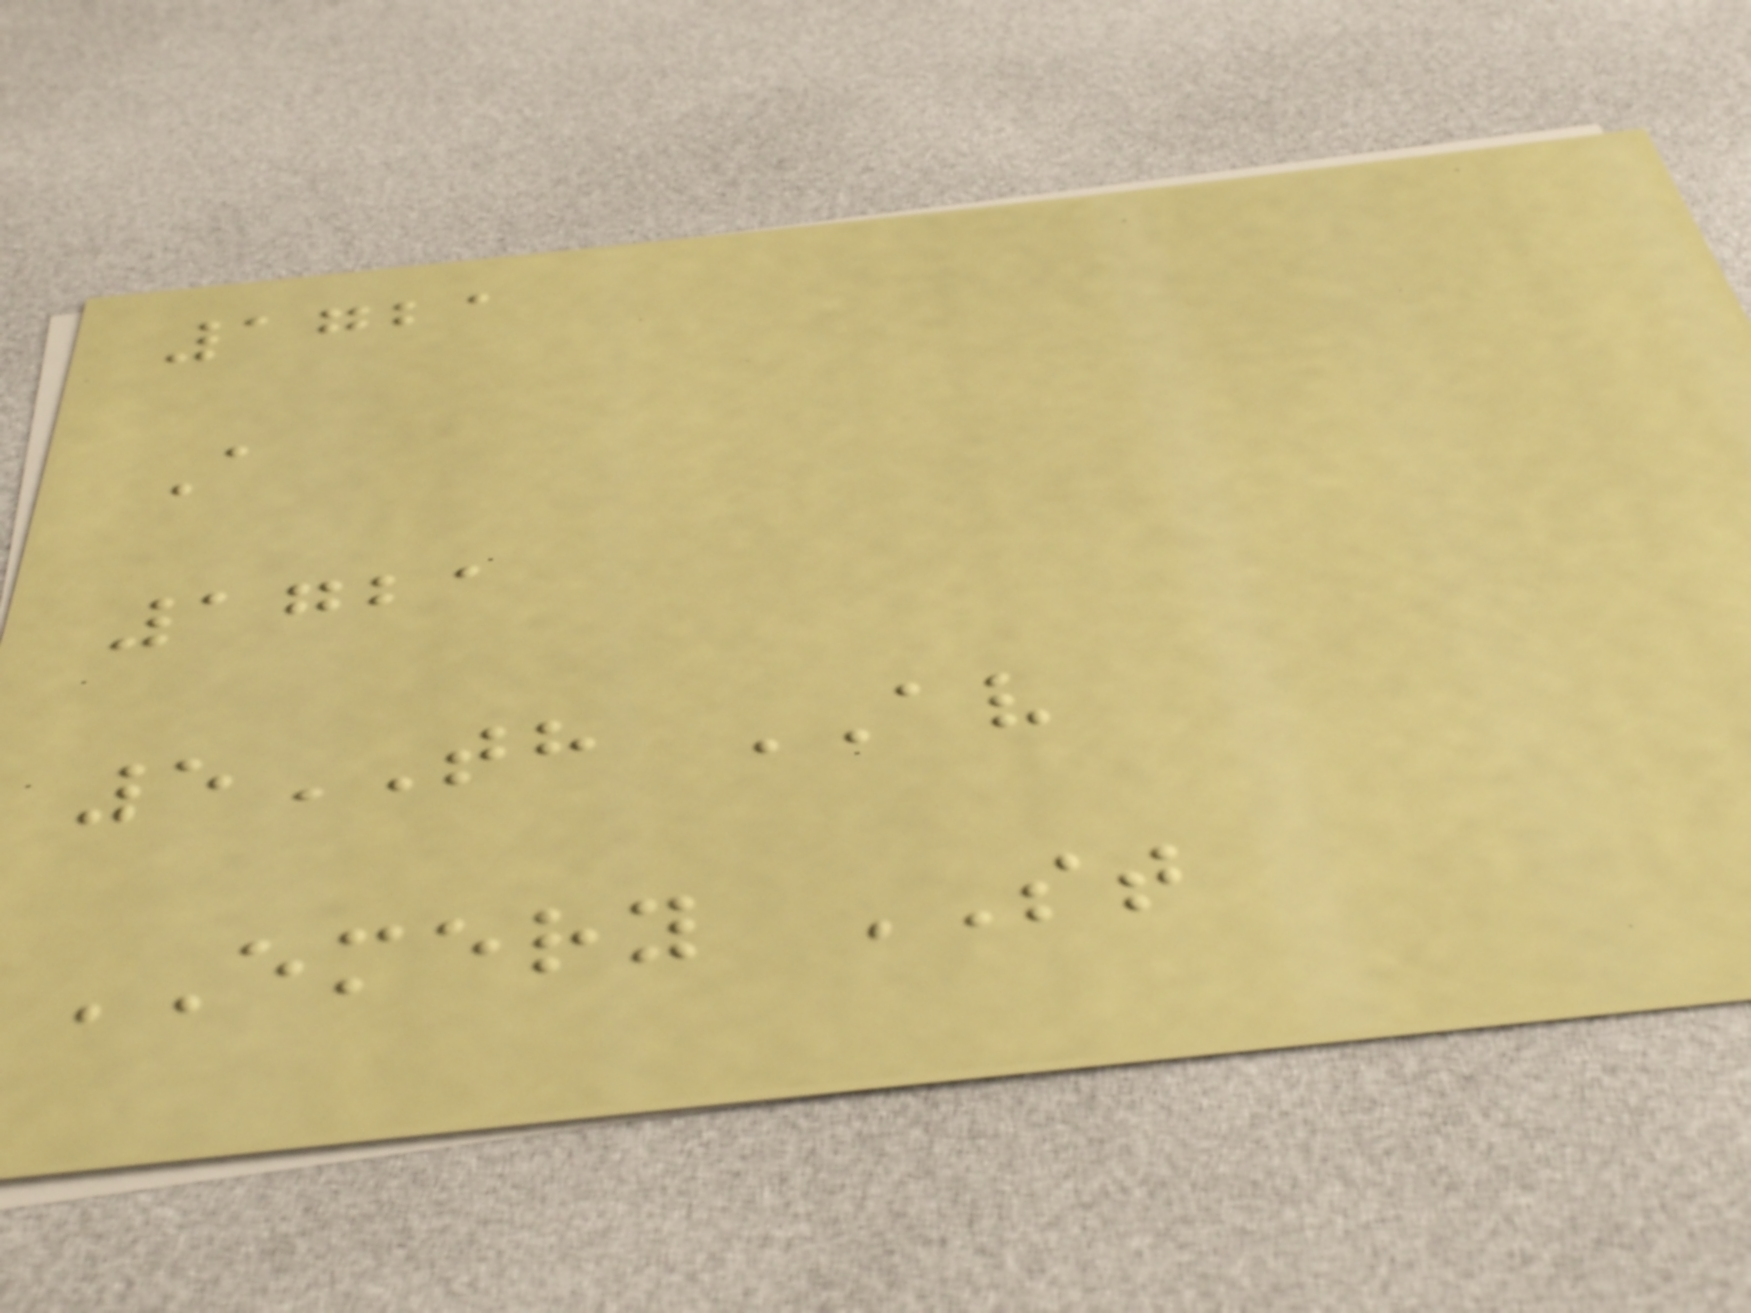1721
A
1721
5TH AV
EMERY ST
